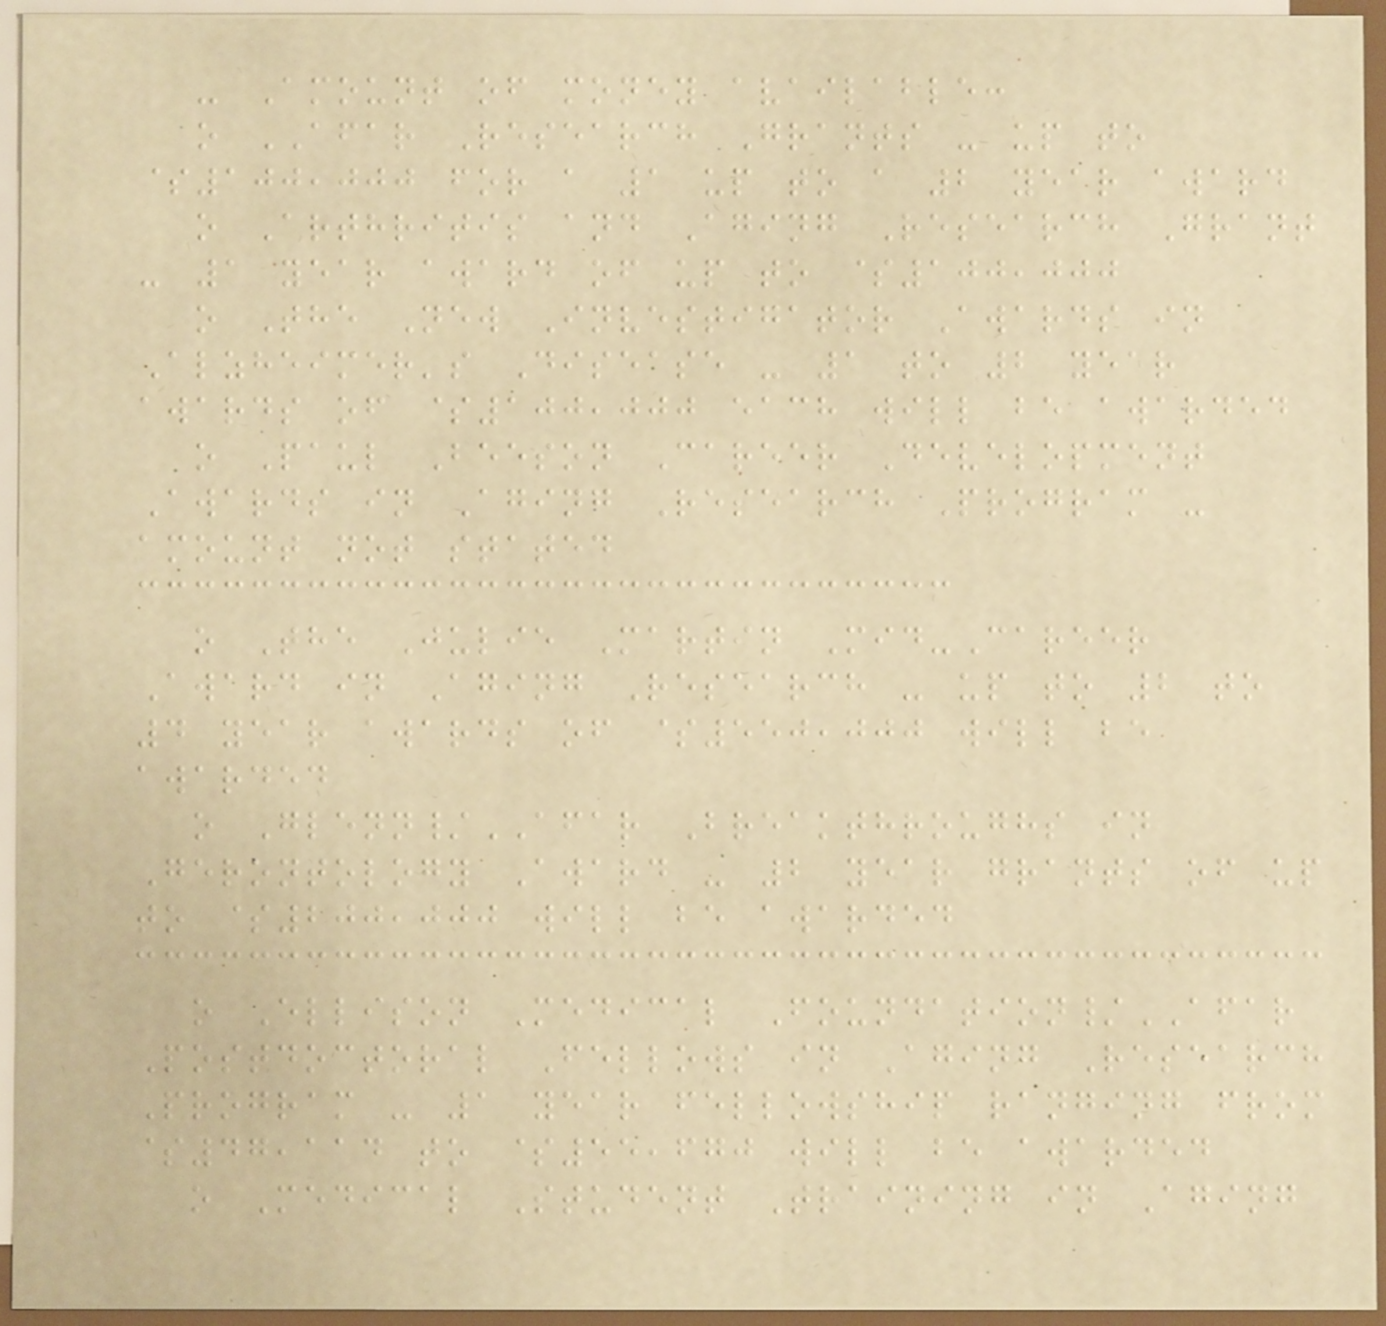- Amount of money available:
o AFAR Research Grants - up to
$100,000 for a 1 up to a 2 year award
o Arthritis and Aging Research Grant
- 1 year award of up to $100,000
o The New Investigator Awards in
Alzheimer's Disease - 1 to 2 year
awards of $100,000 each will be awarded
o Paul Beeson Career Development
Awards in Aging Research Program -
amount not stated
o The Julie Martin Mid-Career
Award in Aging Research - up to 2 to
4 year awards of $550,000 will be
awarded
o Glenn/AFAR Breakthroughs in
Gerontology Award - 2 year grants of up
to $200,000 will be awarded
o Ellison Medical Foundation/AFAR
Postdoctoral Fellows in Aging Research
Program - 1 year fellowship ranging from
$47,114 to $55,670 will be awarded
o Medical Student Training in Aging
